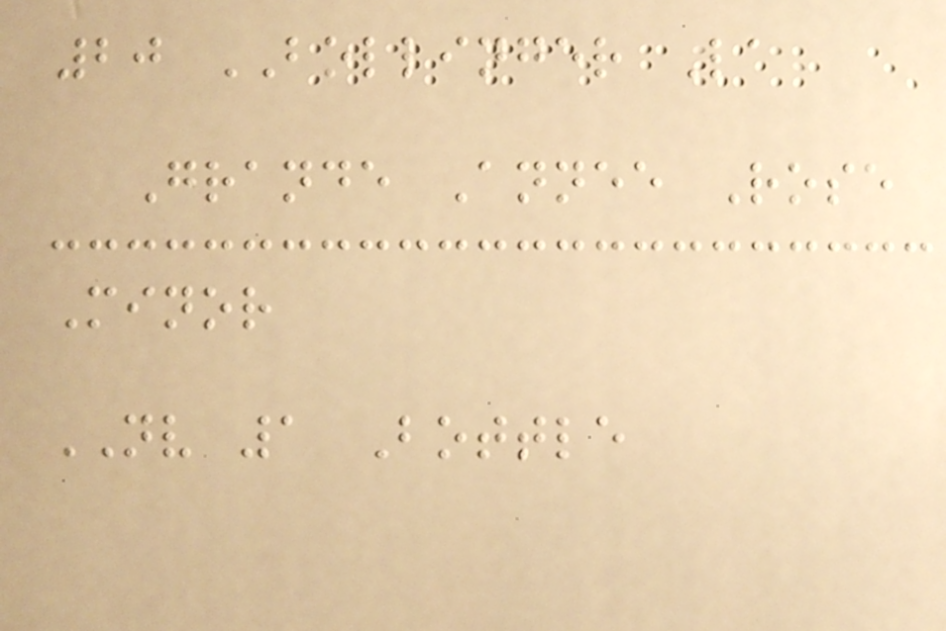20 BOLLINGER La
Grande Annee Rose
Minor
NV 1 Bottle
